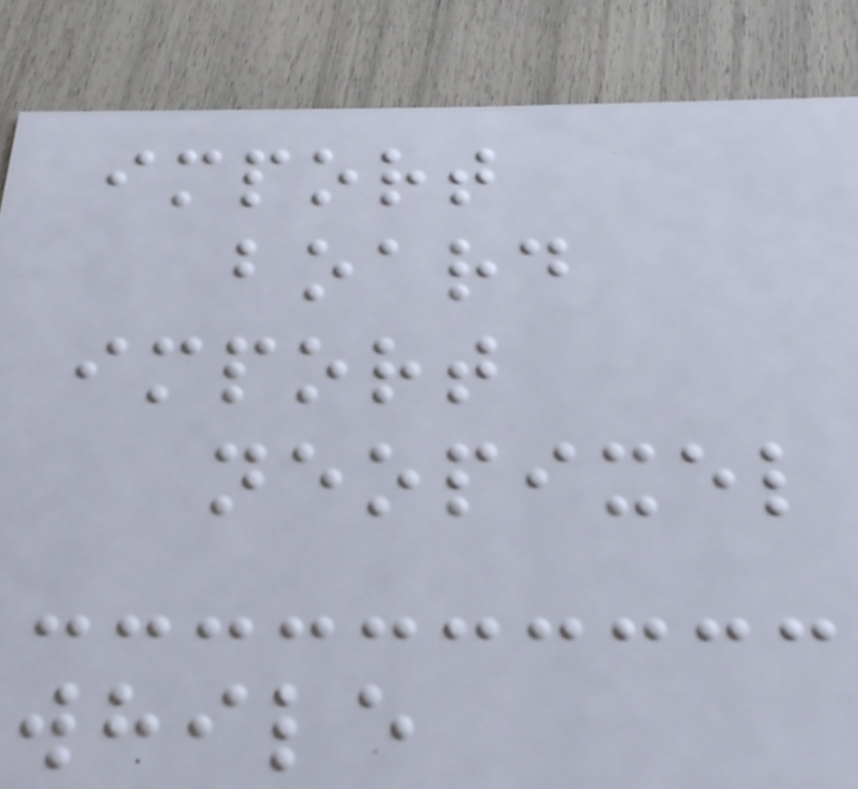import
board
import
neopixel
while
